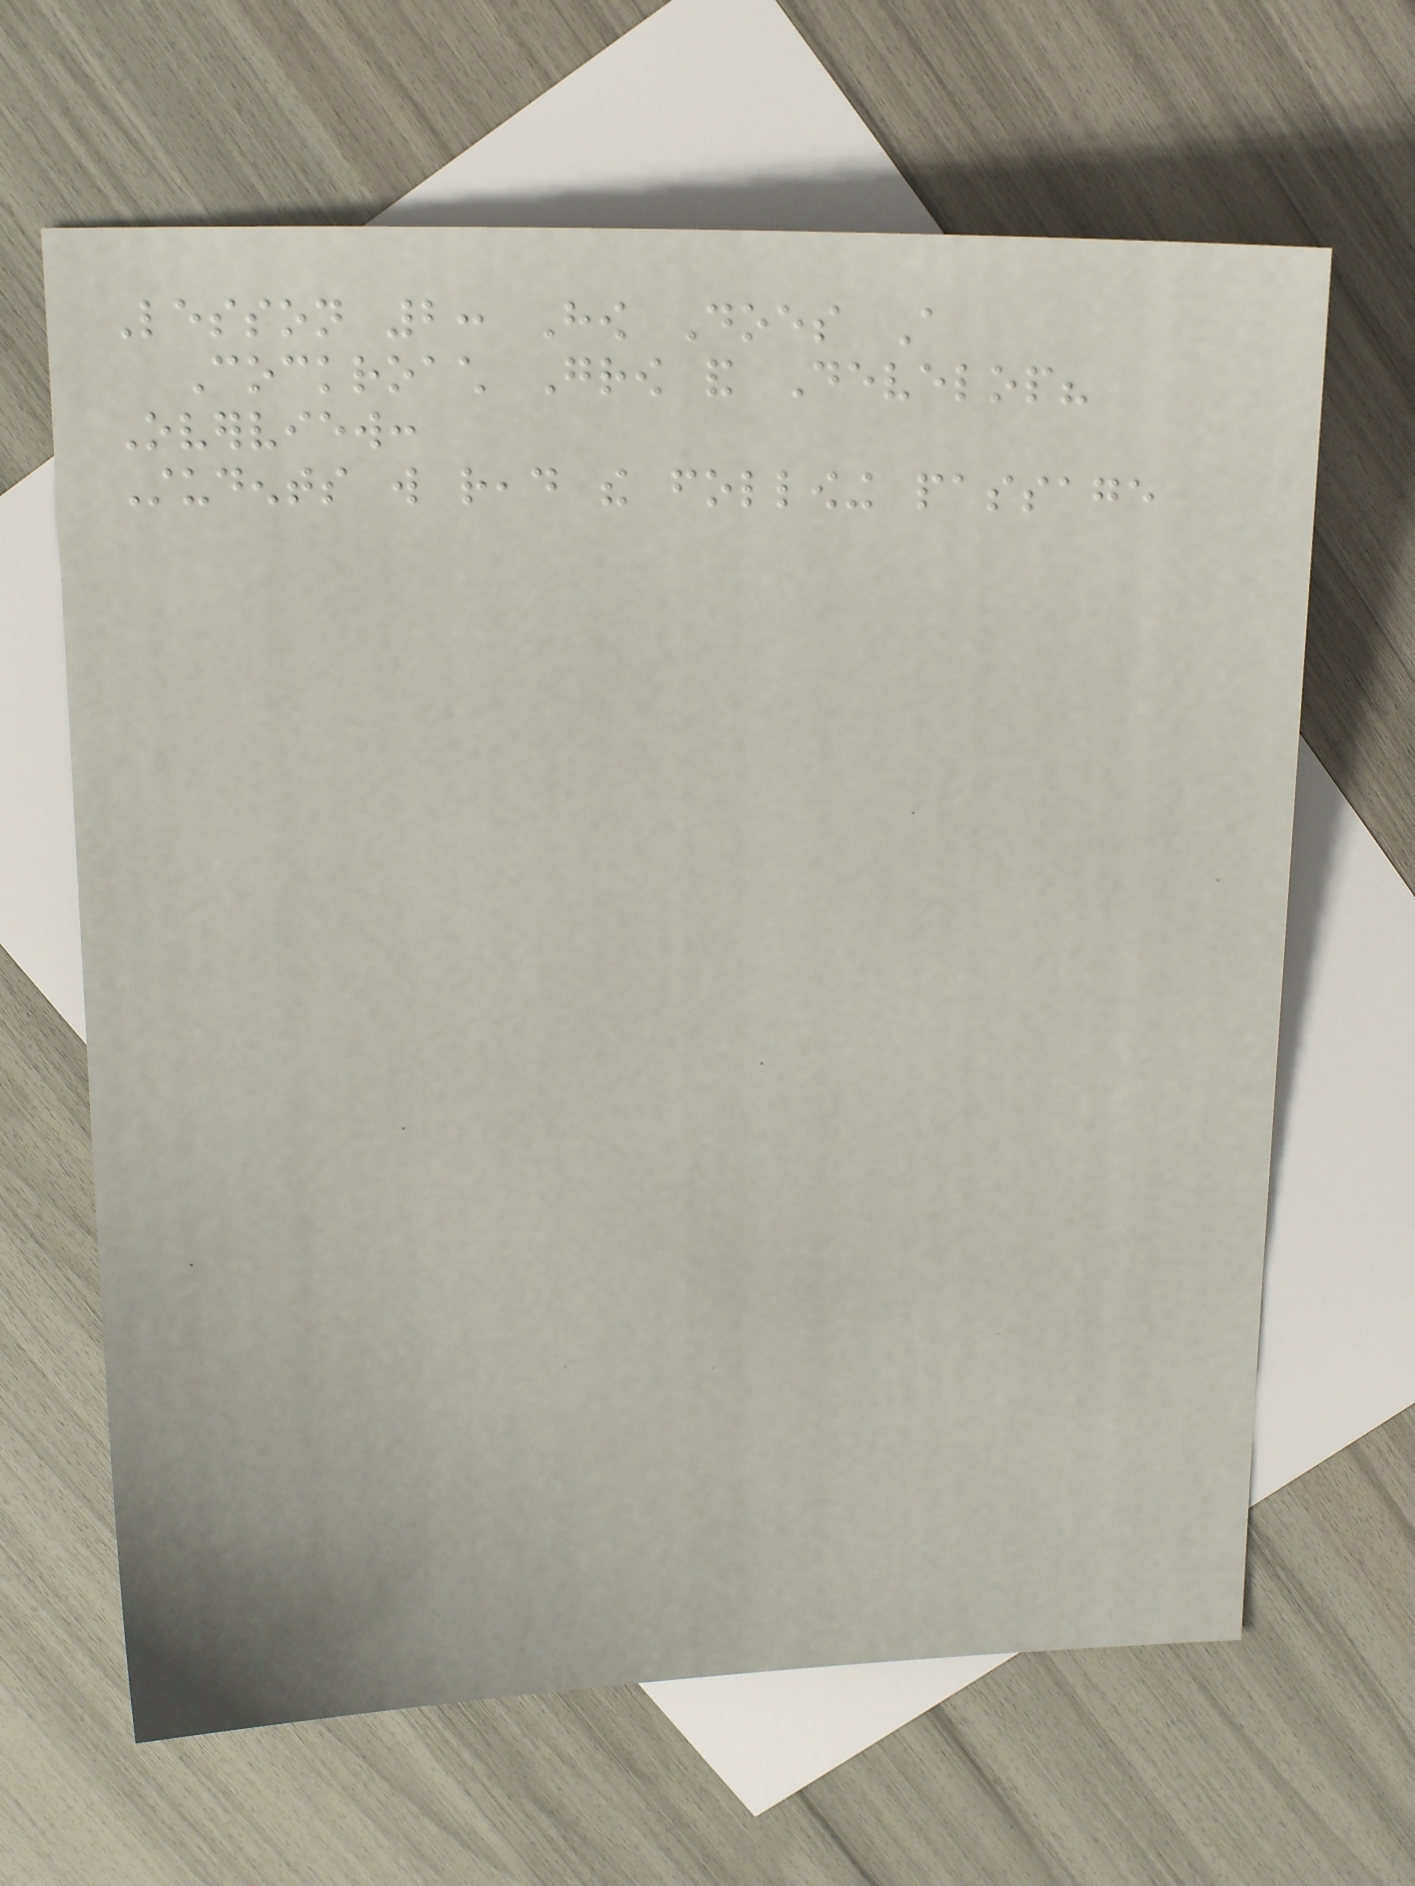Lesson 2: How Does A
Cockroach Grow and Develop?
Overview:
Students will read the following passage
